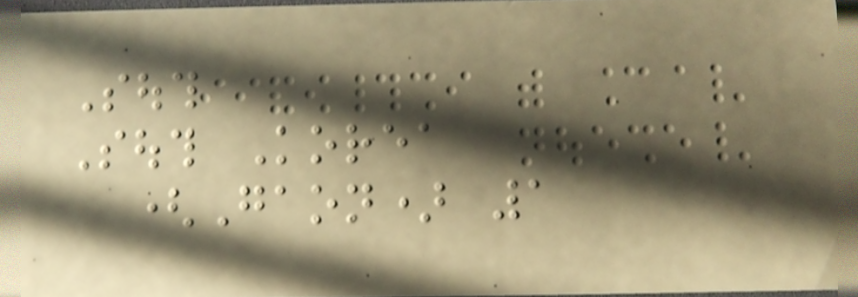South
South Korea
(Gaon) 1
